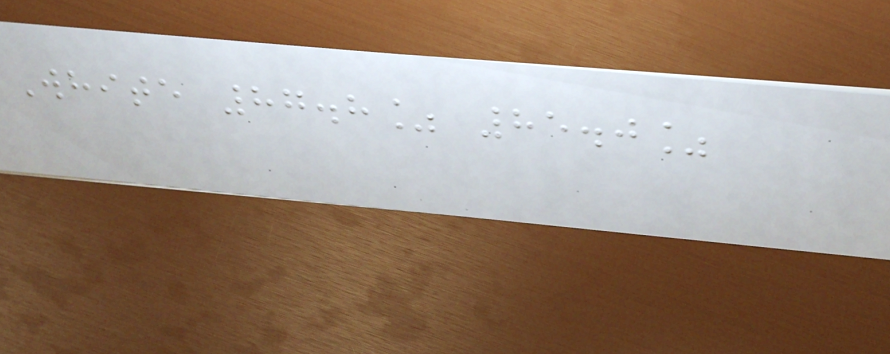White 87.8% 85.0%
